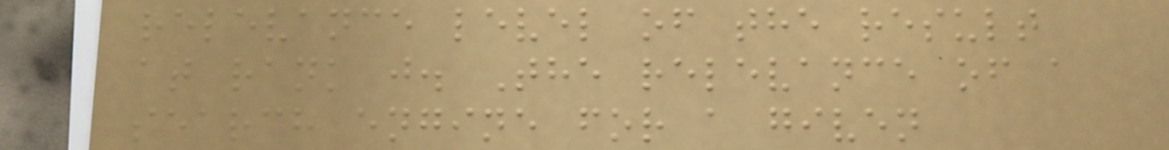relevance level of the result
at rank j. The relevance of a
search engine for a given
